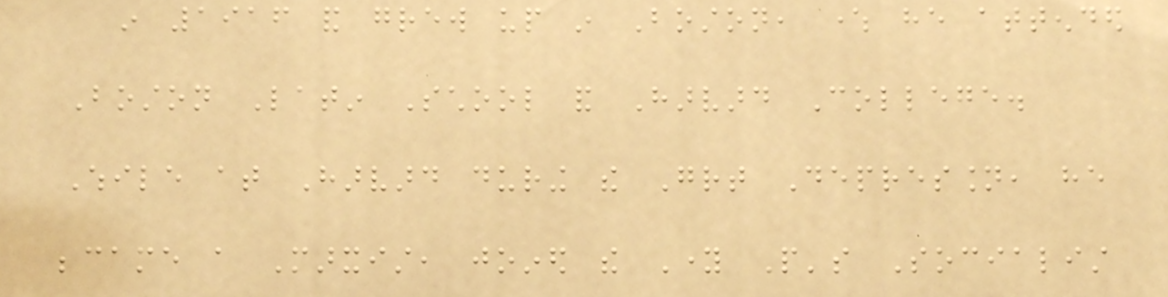in 1916 and grew up in Boston, where he attended
Boston Latin School and Harvard College.
While at Harvard during the Great Depression, he
became a Marxist, joined the Young People's Socialist
